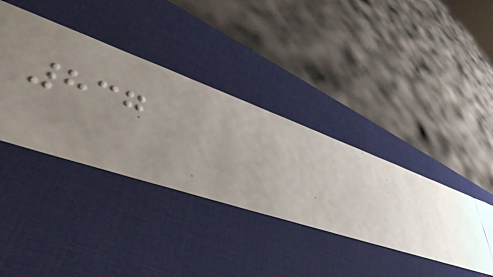837
